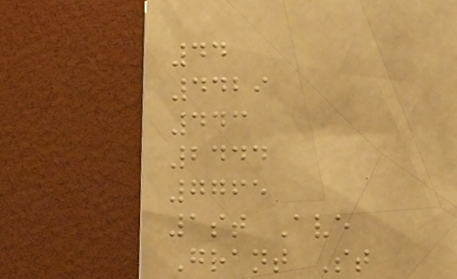44
4429
443
2444
7765
1st Ave
Grant St
